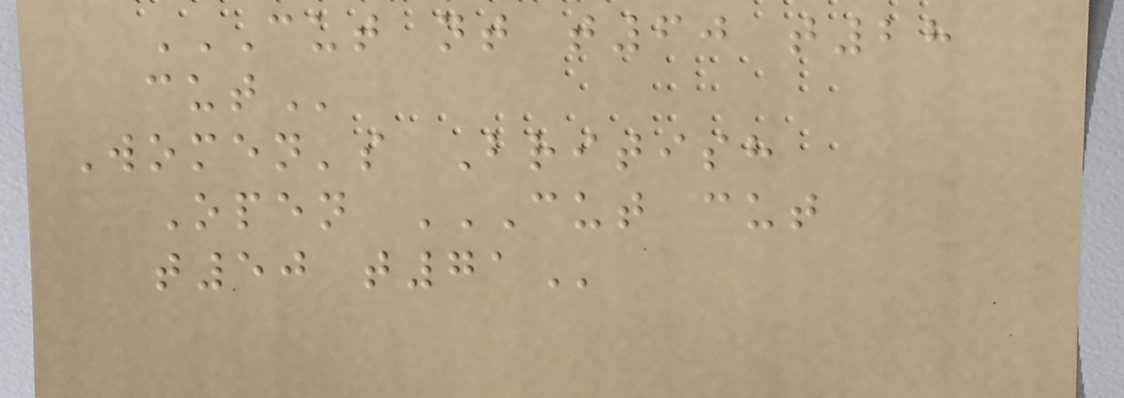CUT NT T60 T28
CUT
Women's British
Open CUT CUT
T50 T71
